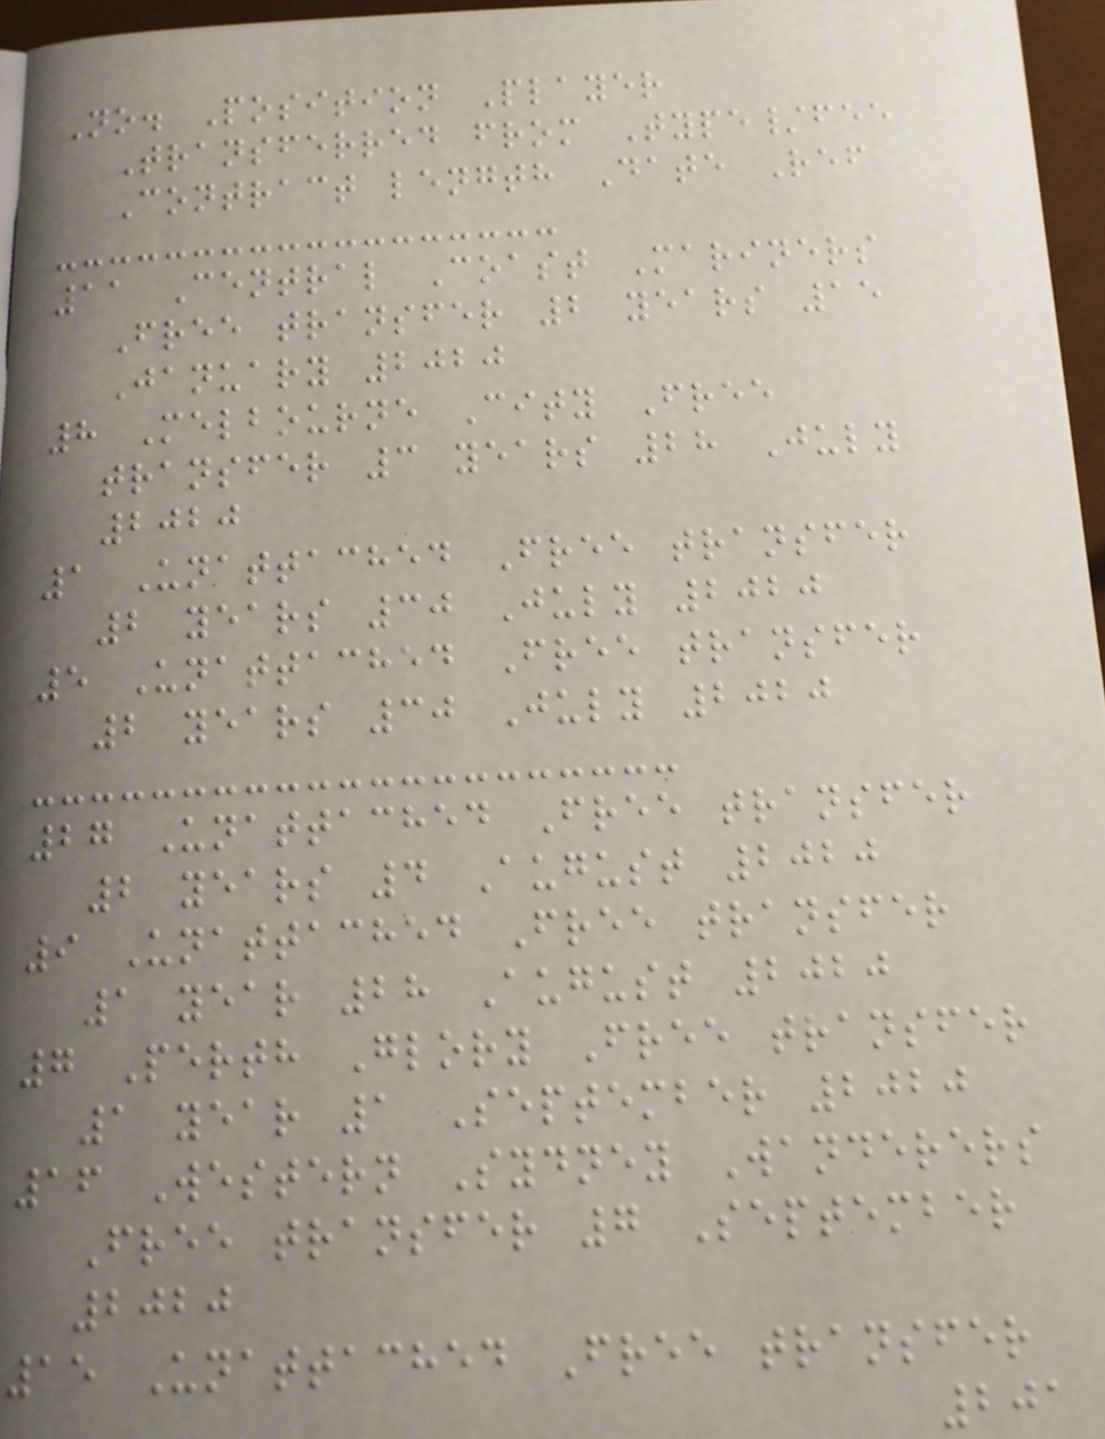No. Position Player
Transferred from Type/fee
Contract length Date Ref
11 Central Coast Mariners
Free transfer 2 years 15
January 2020
8 Melbourne City Free
transfer 3 years 28 July
2020
1 Unattached Free transfer
2 years 30 July 2020
5 Unattached Free transfer
2 years 30 July 2020
27 Unattached Free transfer
2 years 4 August 2020
9 Unattached Free transfer
1 year 28 August 2020
7 Perth Glory Free transfer
1 year 1 September 2020
16 Western Sydney Wanderers
Free transfer 7 September
2020
15 Unattached Free transfer
201
